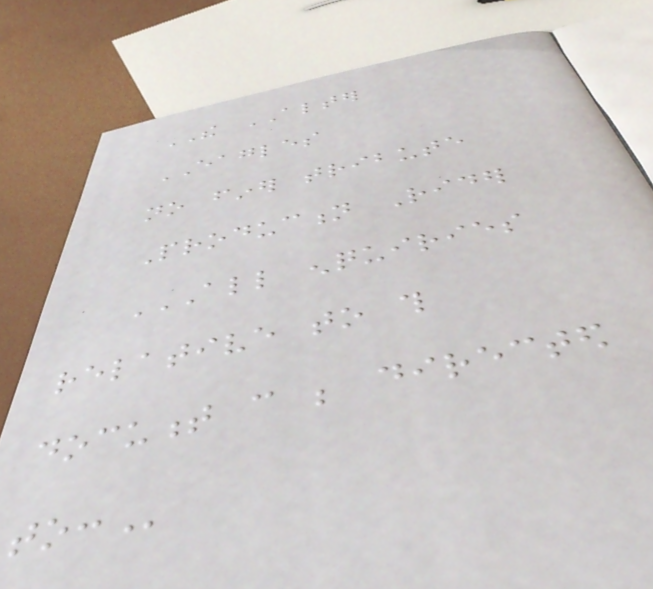THE ALTER
EAGLES
no finer tribute
Production Rider
ALL ENQUIRIES
RELATIVE TO THIS
DOCUMENT CAN BE DIRECTED
TO:
